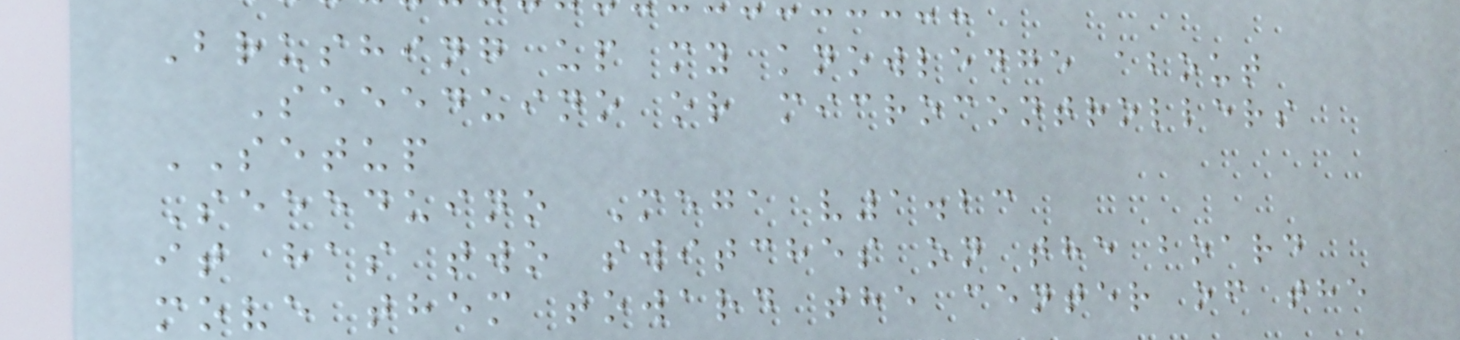Brushing up my knowledge about
Seeeduino or microcontrollers
SETUP
Seeeduino Mega v1.23
it has two switches on the board
move them toward the center of the
